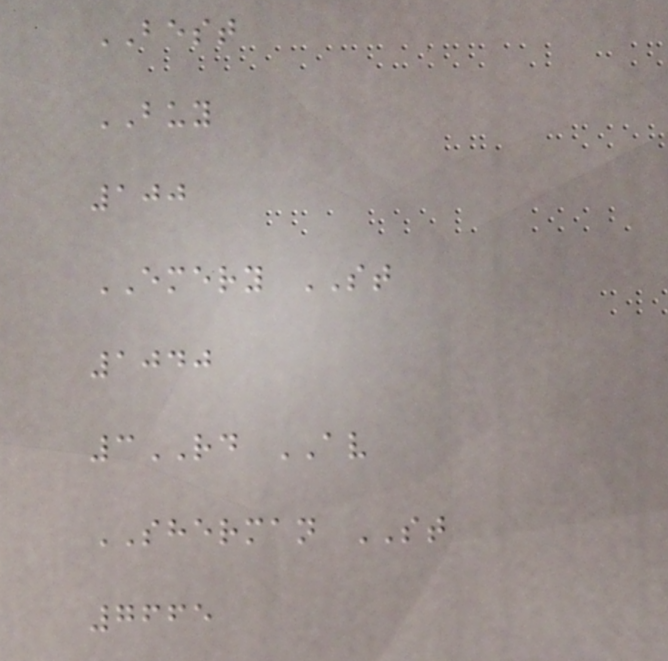BEST
BUY
100
EMERY ST
1040
3RD AV
SHERMAN ST
7665
